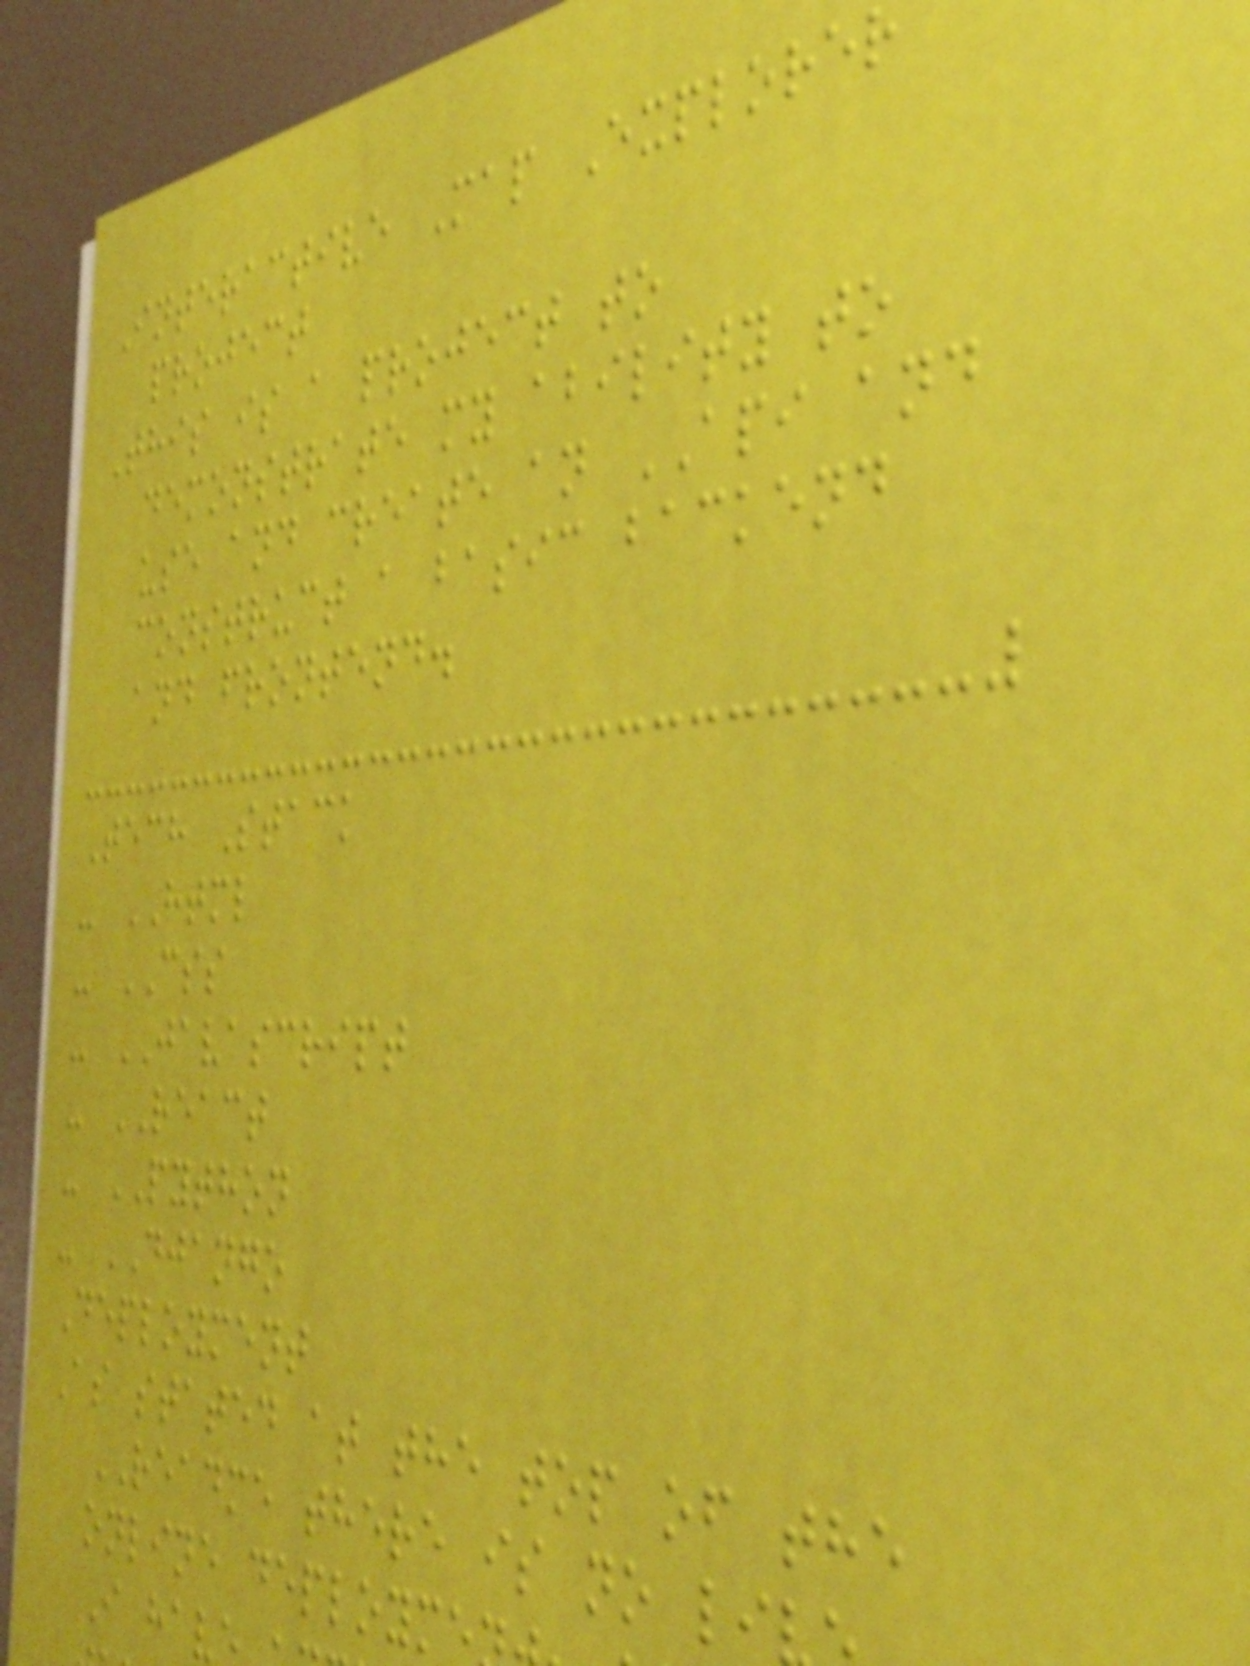Interactive Map Explorer
project
This is a project to
demonstrate my ability to
use and create an API and
construct a basic backend
and frontend.
Tech Stack
- HTML
- CSS
- JAVASCRIPT
- REACT
- PYTHON
- DJANGO
Deployment
As stated at the top of the
README there is no li
online deployme
